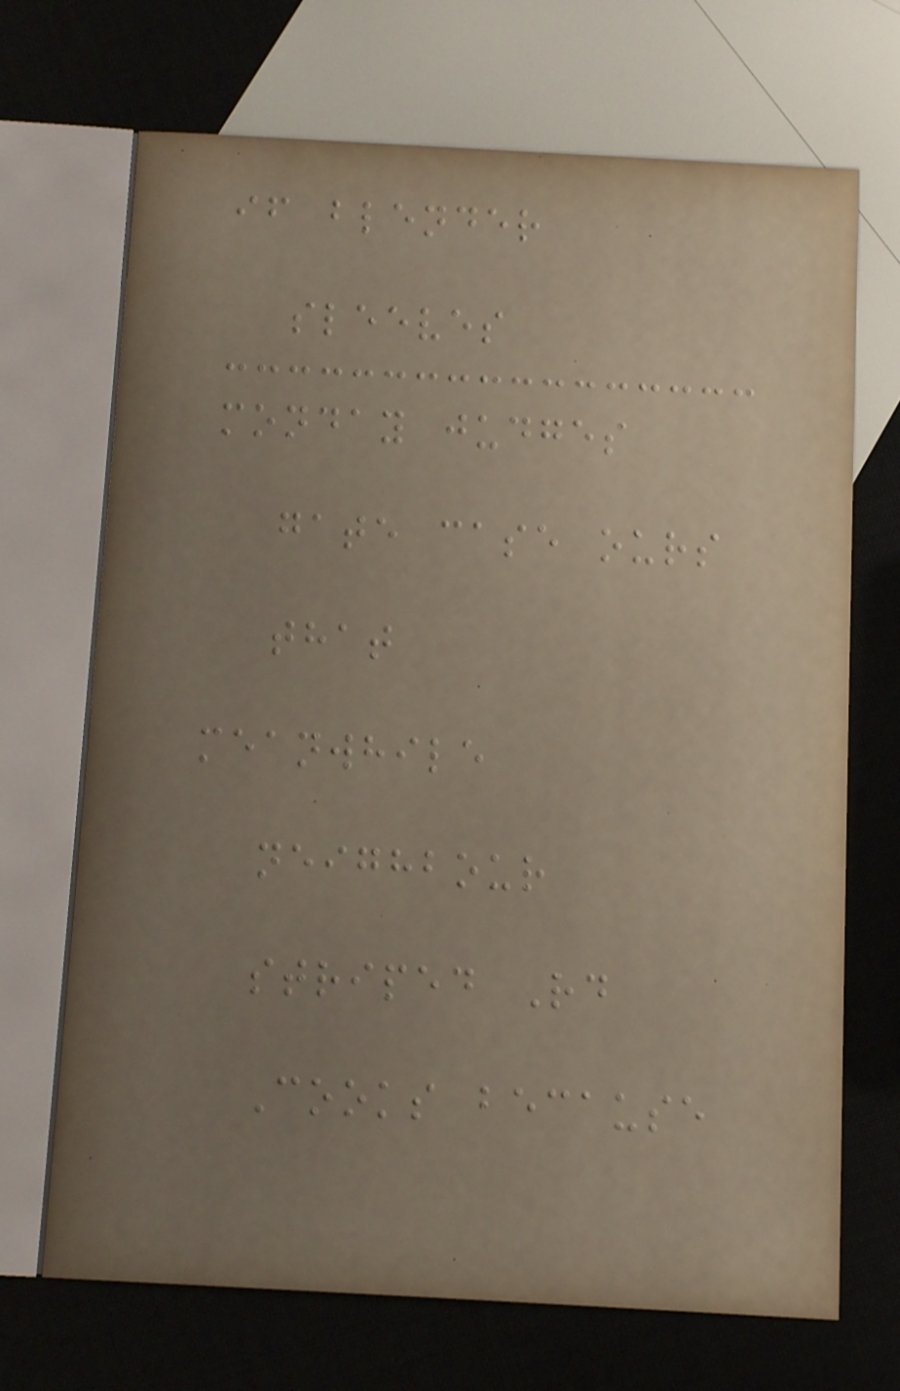if blender
sleeves
monday judges
gate case ours
that
meanwhile
neighbour
striped Rd
Cooks because
